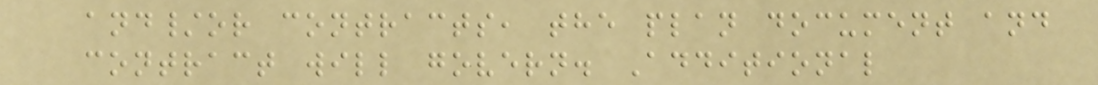and/or contracts, the plan document and
contract will govern. Additional
